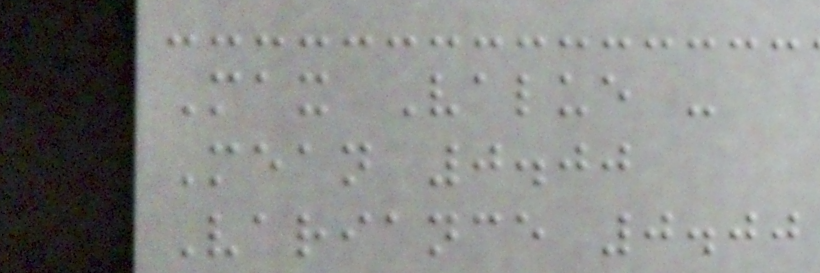Max Value -
Mean 0.00
Variance 0.00
